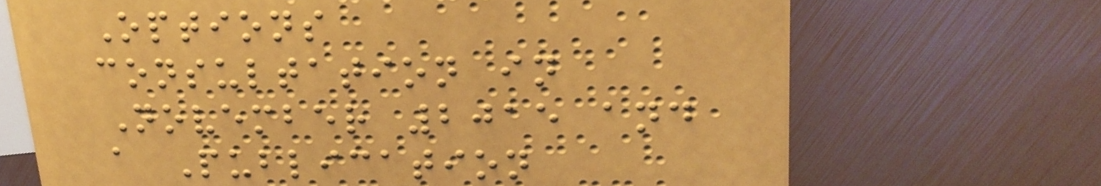Options
consultation in
November 2015 and
a Publication
